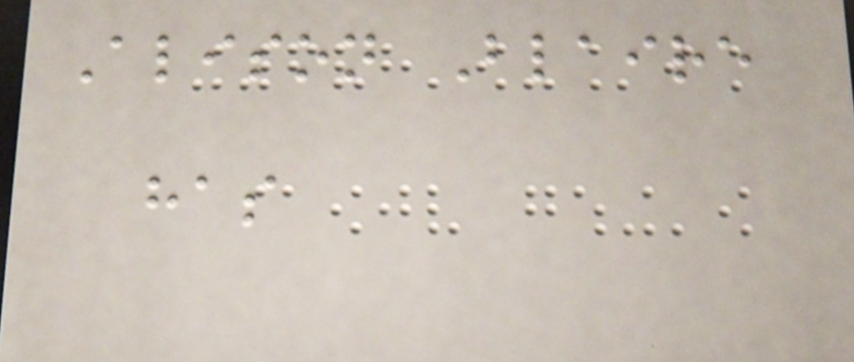Alison Blaire
has
